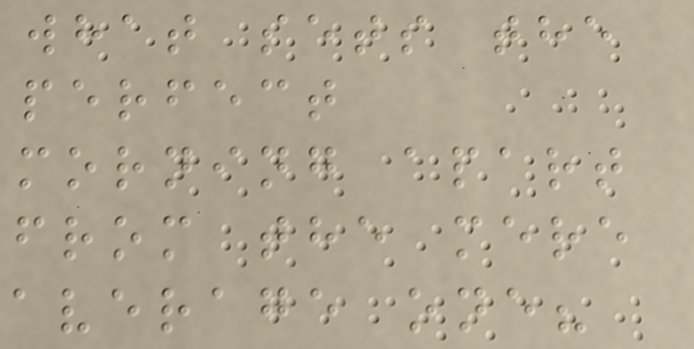what sets the
perfect
morning apart
from the mere
average one?
